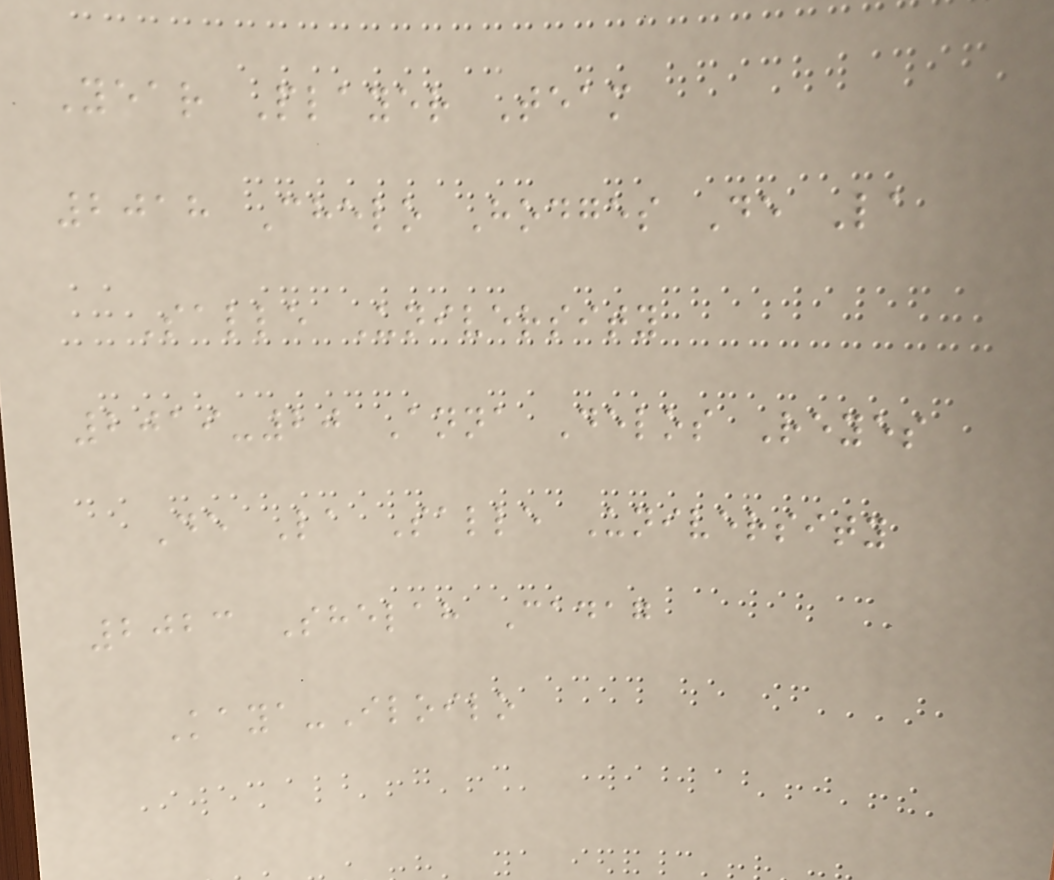Year Player Team
2018 Chelo Hodges De La
Salle University
2019-20 Anna Delos Reyes
De La Salle University
2023 Shelah Cadag
Kaya-Iloilo
